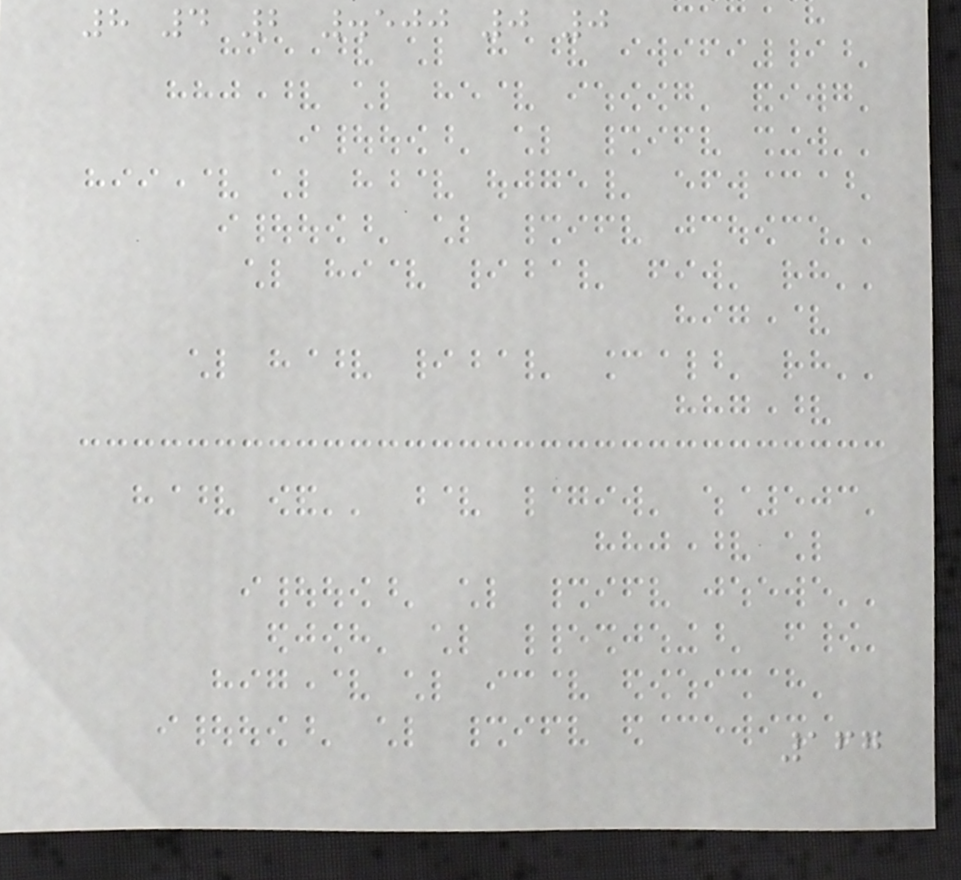8 4 2 .500 0 0
167
